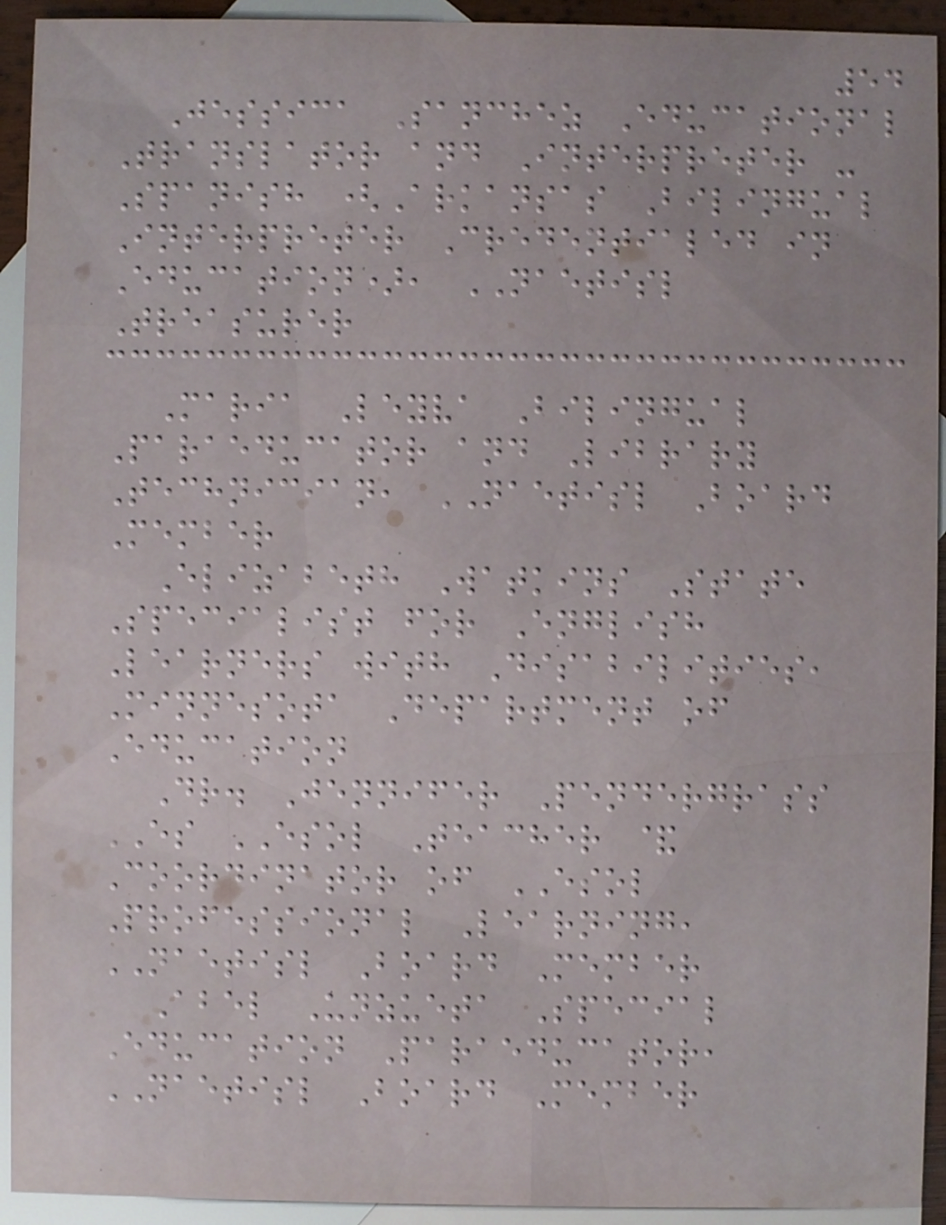54
Jessica Sanchez Educational
Translator and Interpreter -
Spanish (Arkansas Bilingual
Interpreter Credentialed in
Education), NAETISL
Treasurer
Maria Leyva Bilingual
Paraeducator and Library
Technician, NAETISL Board
Member
Elizabeth Watkins State
Specialist for English
Learners with Disabilities,
Minnesota Department of
Education
Dr. Jennifer Pendergrass
ES ESOL Teacher &
Coordinator of ESOL
Professional Learning,
NAETISL Board Member
Abel Unzueta Special
Education Paraeducator,
NAETISL Board Member
